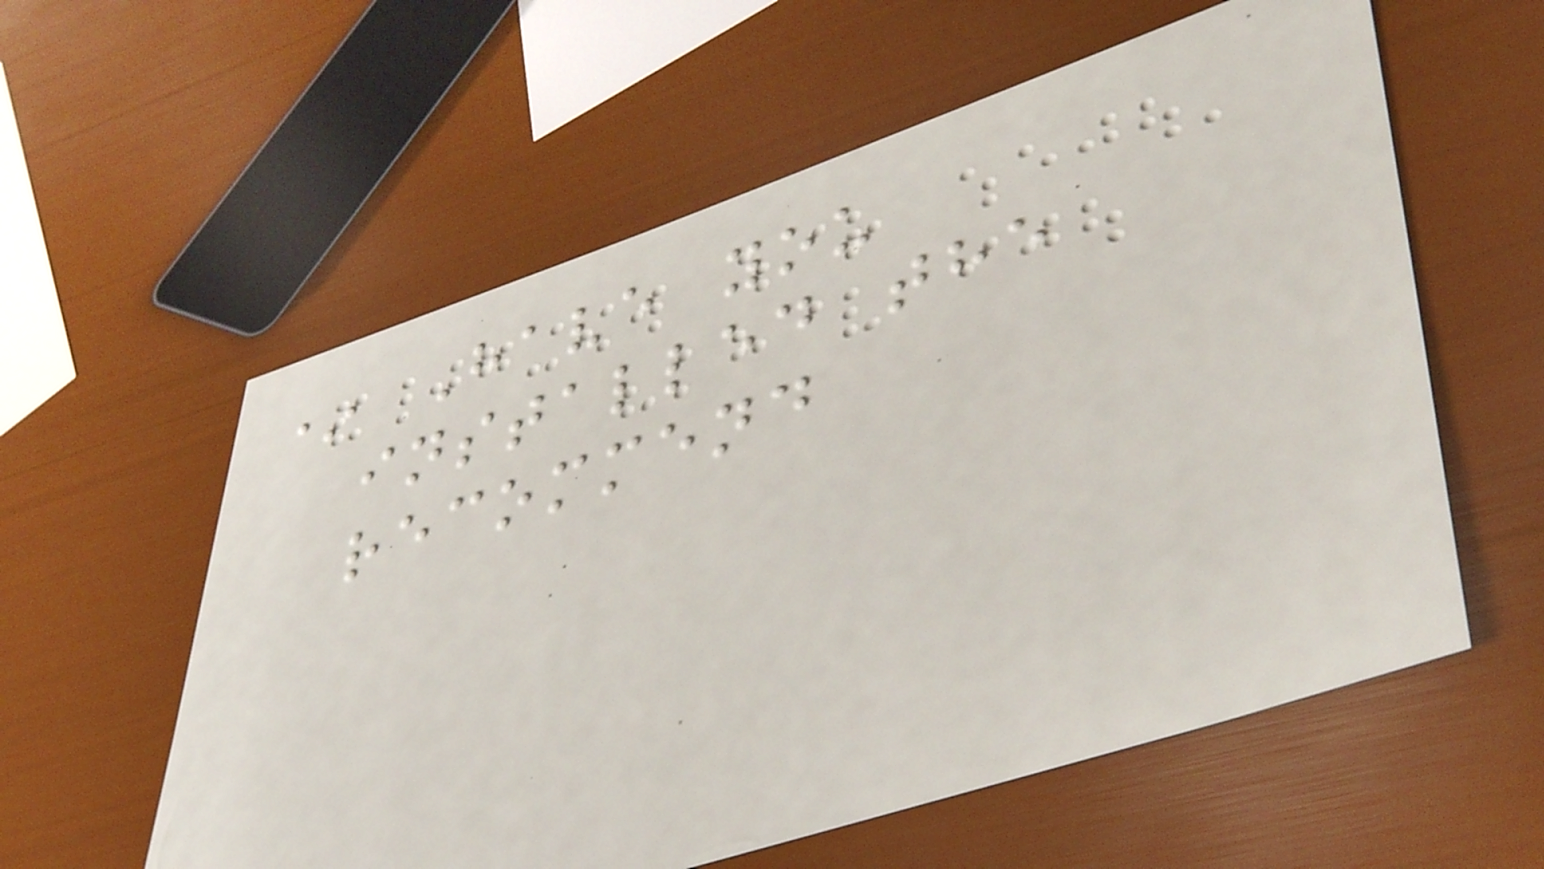* Have you
installed the
recommend
